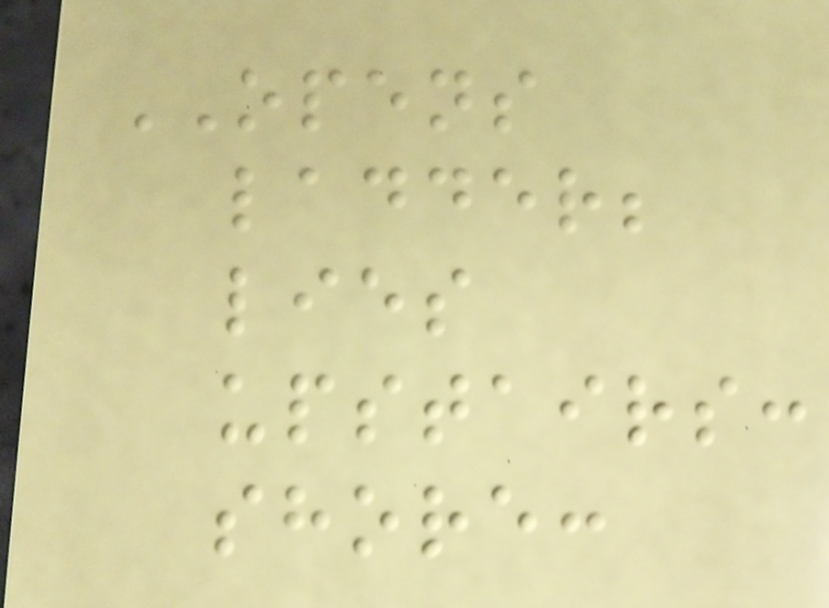OPENS
ladder;
lies
upstairs:
shore:
